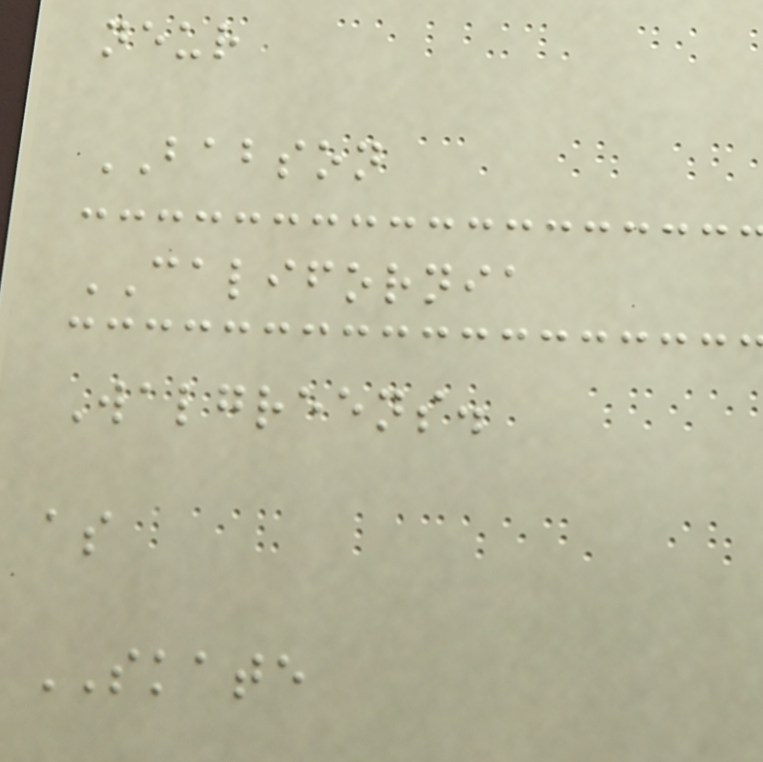neur
BABSON
CALIFORNIA
Walgreens.
as
SKATE
